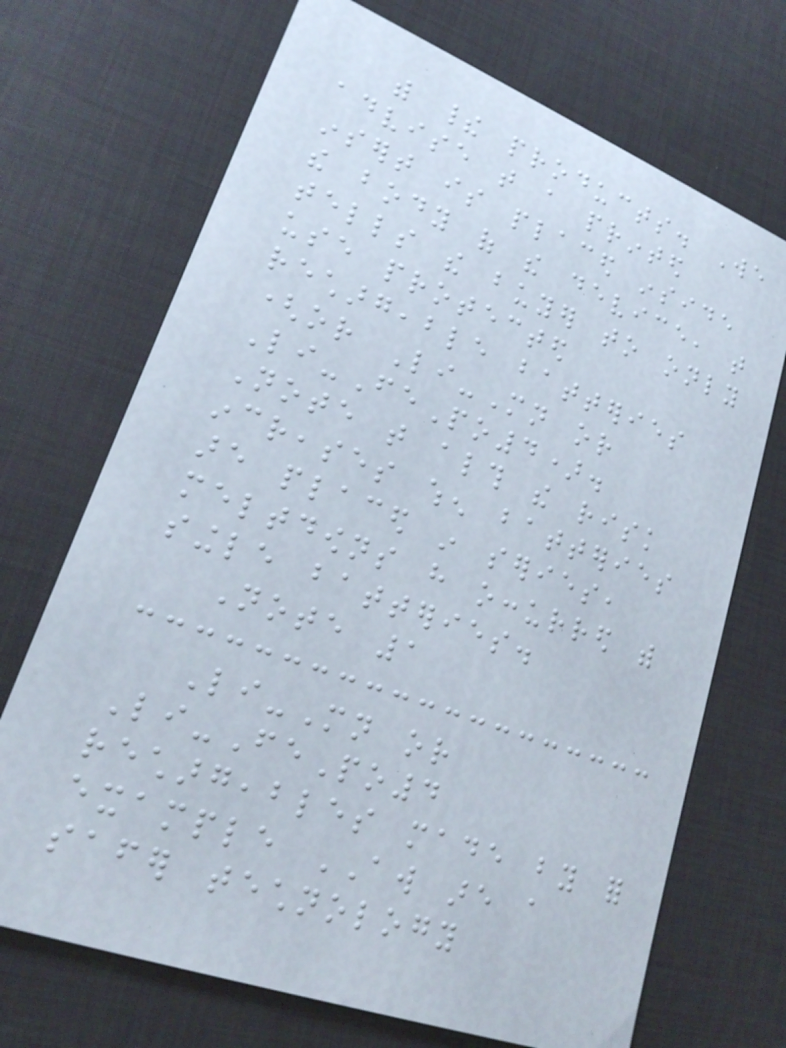with their products. We
advise that a printed
insert is placed inside
the body of the device, that
tells the buyer to only
use protected
rechargeable batteries
(or Li-Mn or
Li-FePo4).
Note that although the risk
increases when batteries
are placed in series,
meltdowns have occurred with
single batteries.
Note 1
Li-Mn or
Li-FePo4
rechargeables made by for
example AW are a
safer technology
